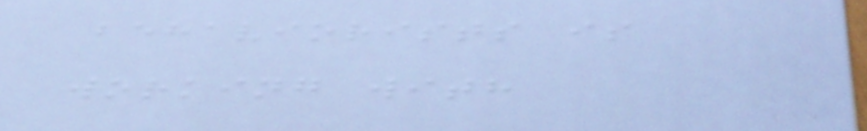behaviorists is
working with
